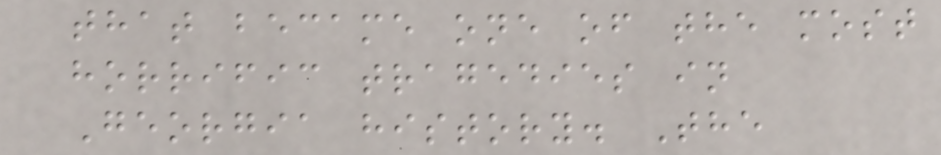that became one of the most
horrific tragedies in
Georgia history. The
